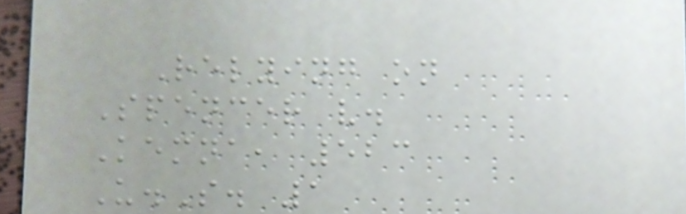Relying on
Spencer v.
Kemna, 523
U.S. 1
